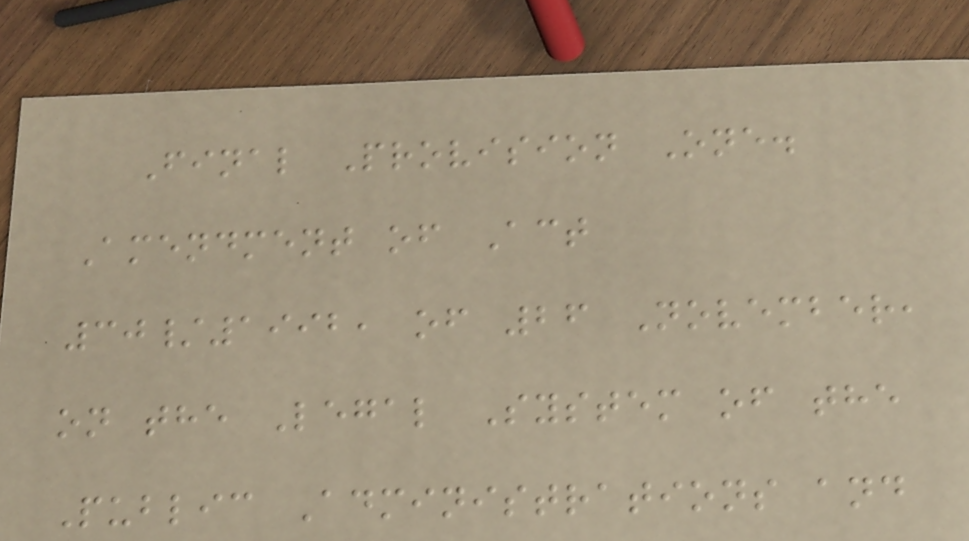Final Provision One.
Amendment of Act
30/1992, of 26 November,
on the Legal System of the
Public Administrations and
